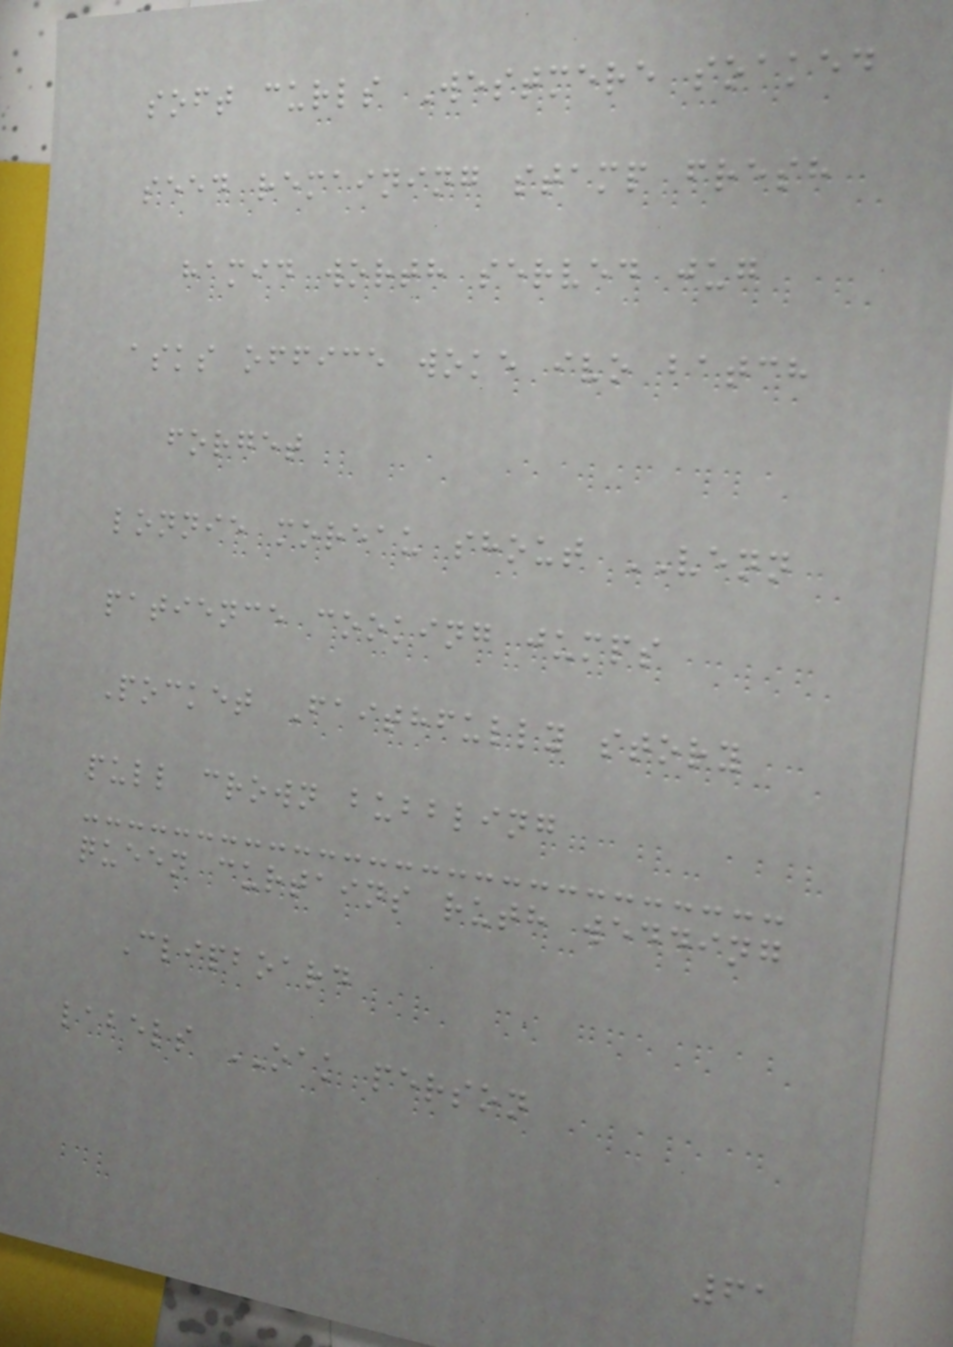soft curls Westmere soaked
seed remaining stamp fresh
hamid worth served jug
asks office woke ivo batch
forget
lonnie moreau shout VENN
patience cooking jumps
Pocket Faithfully story
pull crown bubbling
queen curtains ruth wedding
Clipboard
labels OAK person
61
